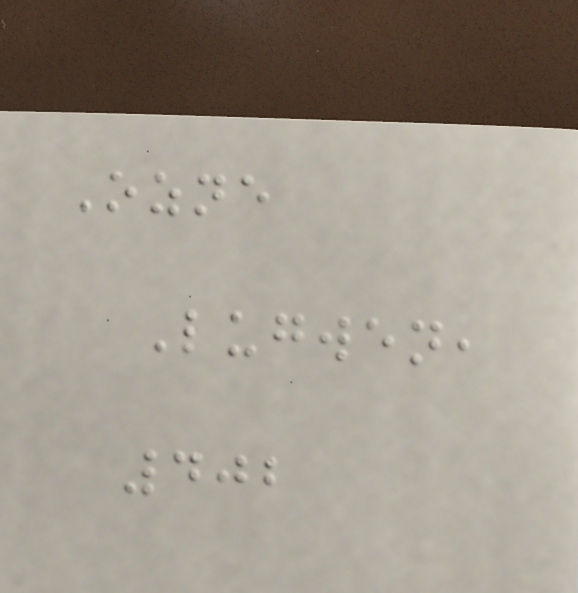Ozne
Lugwen,
402
